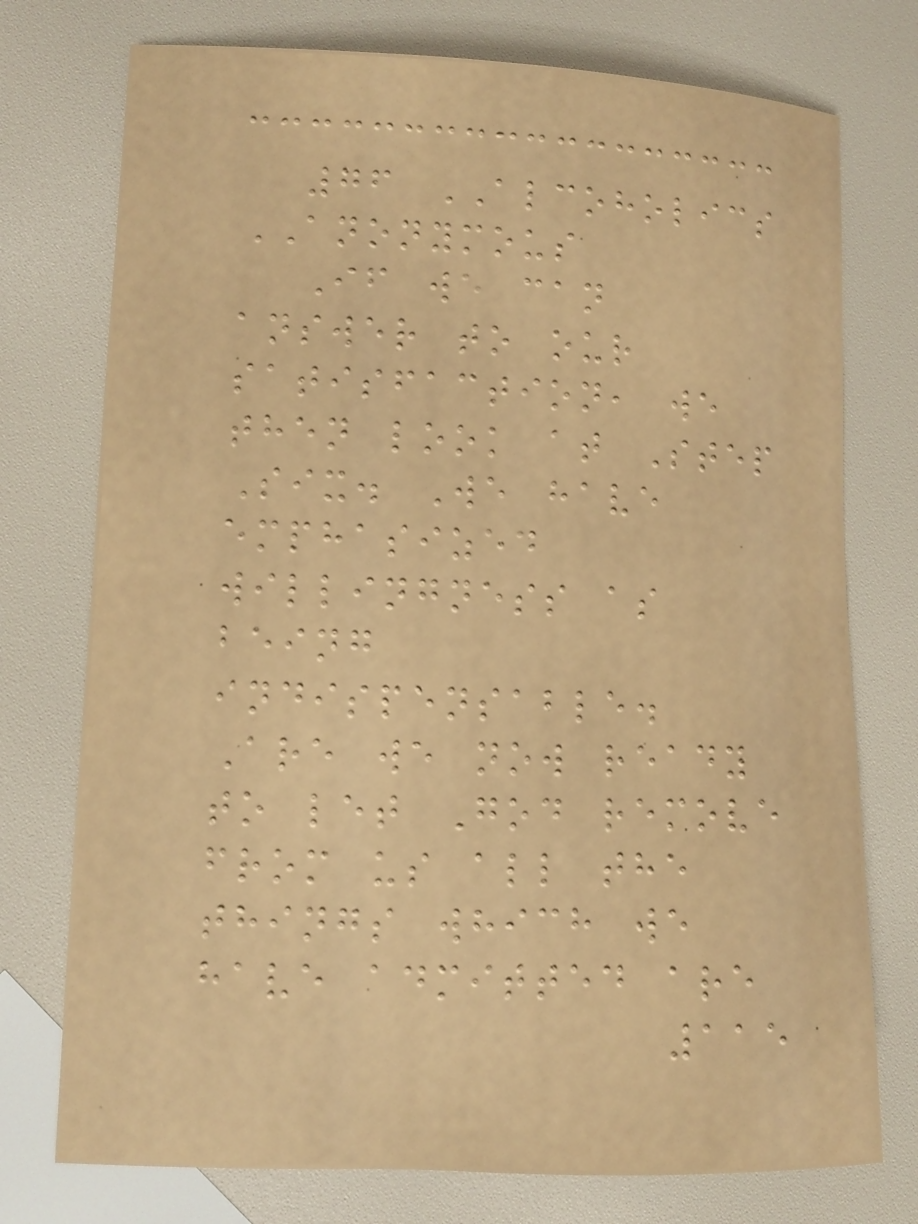76 ALCOHOLICS
ANONYMOUS
If we can
answer to our
satisfaction, we
then look at Step
Six. We have
emphasized
willingness as
being
indispensable.
Are we now ready
to let God remove
from us all the
things which we
have admitted are
115
